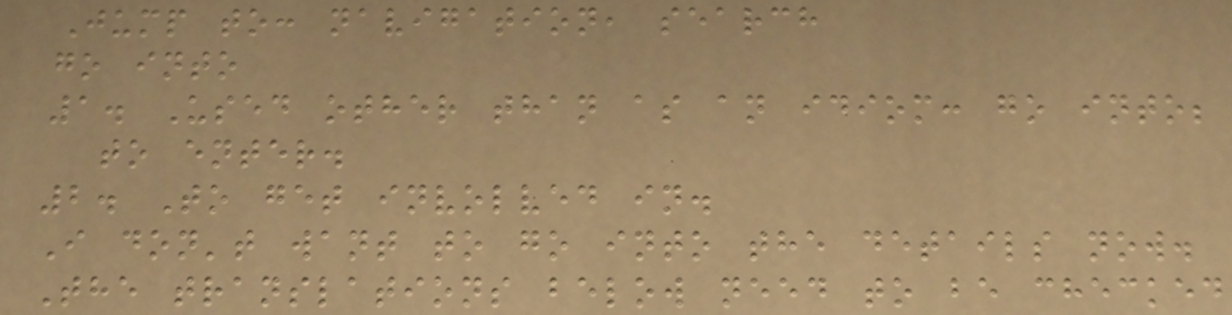Jump to: navigation, search
go into
1. Used other than as an idiom: go into;
to enter.
2. To get involved in.
I don't want to go into the details now.
The translations below need to be checked
